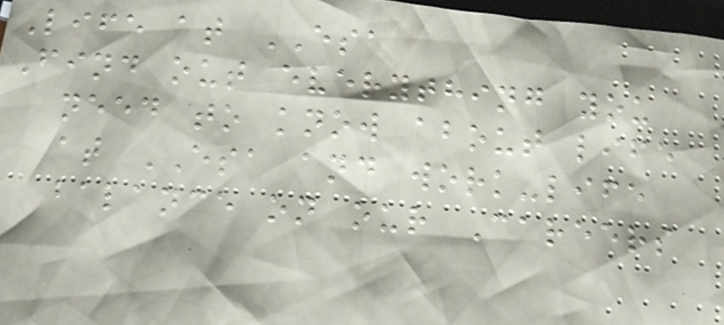Life at ESA
Find out everything you
need to know about life
at ESA and work-life
balance on our Careers
